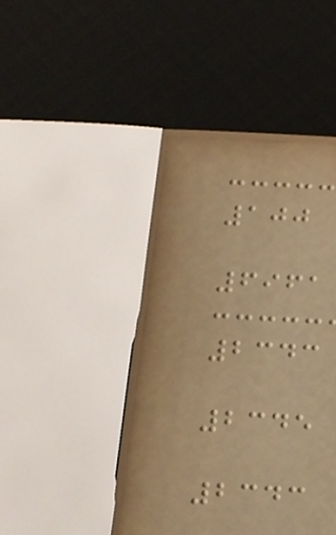100
6961
2343
2345
2343
